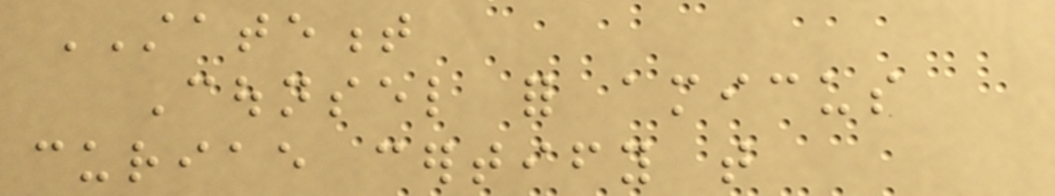STATEMENT
Counsel for amicus
curiae certify that
